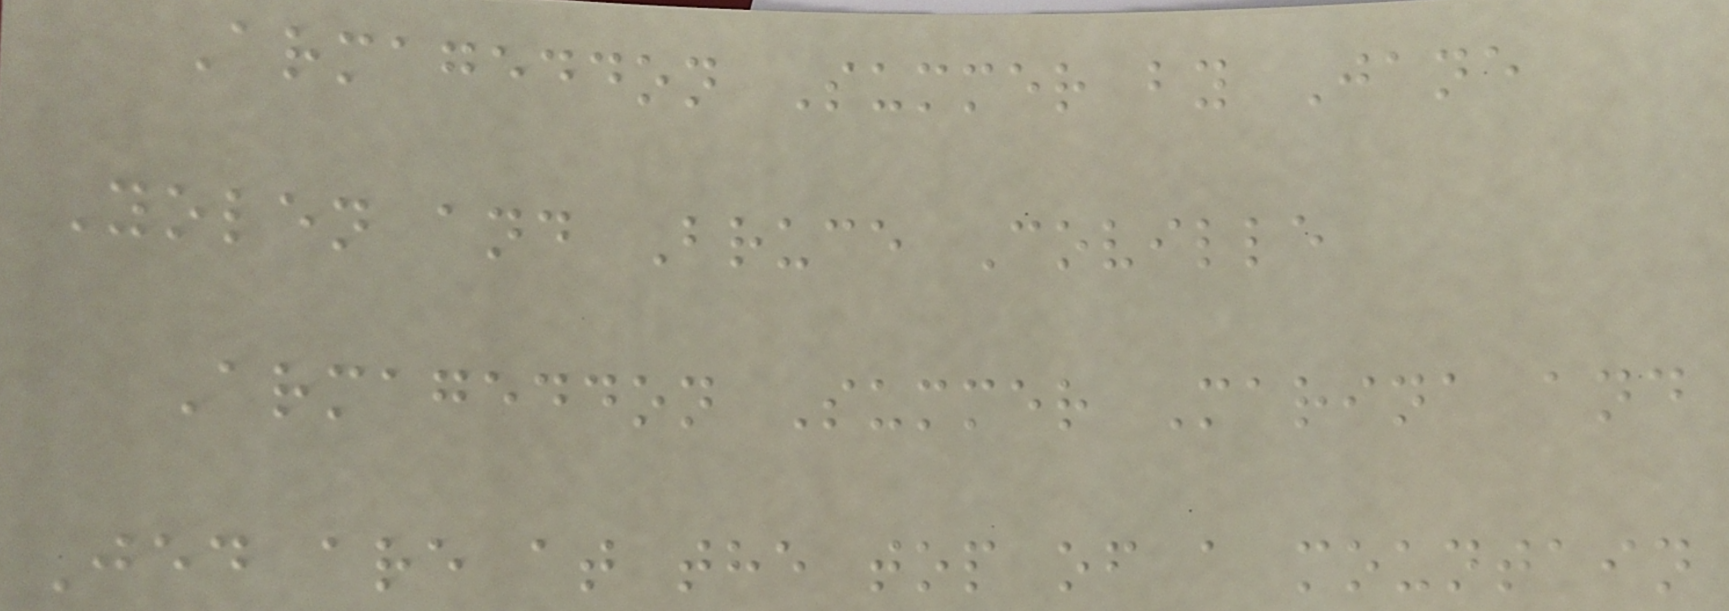Armageddon Summer by Jane
Yolen and Bruce Coville
Armageddon Summer Marina and
Jed are at the top of a mountain
